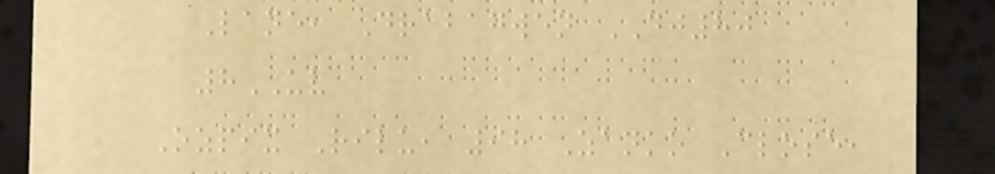Lane, Drabagwen DJ80
8UV
Ozpix Rilu, 98 Zanko Close,
